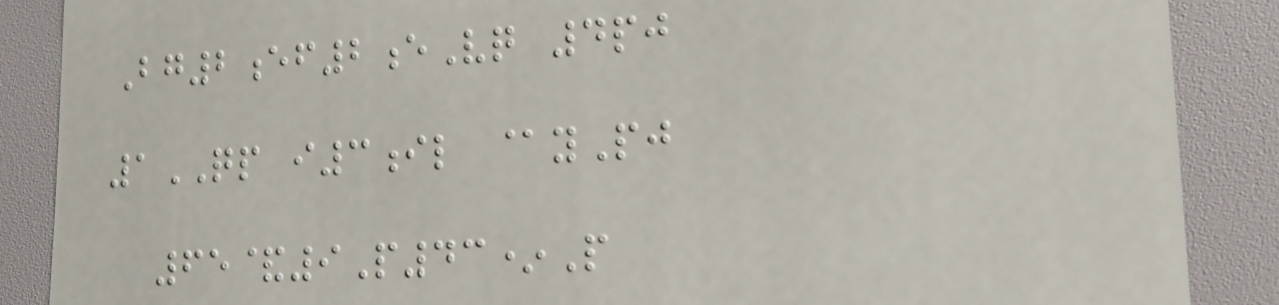Bg2ef2eVq 4pj
1QP i3il @yPj
65&9P43*P
